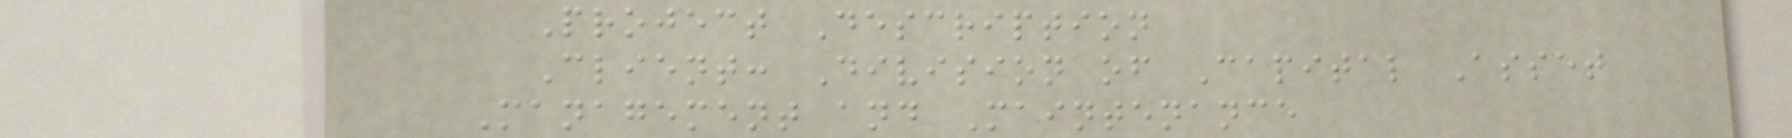Project Description
Client: Division of Capital Asset
Management and Maintenance
